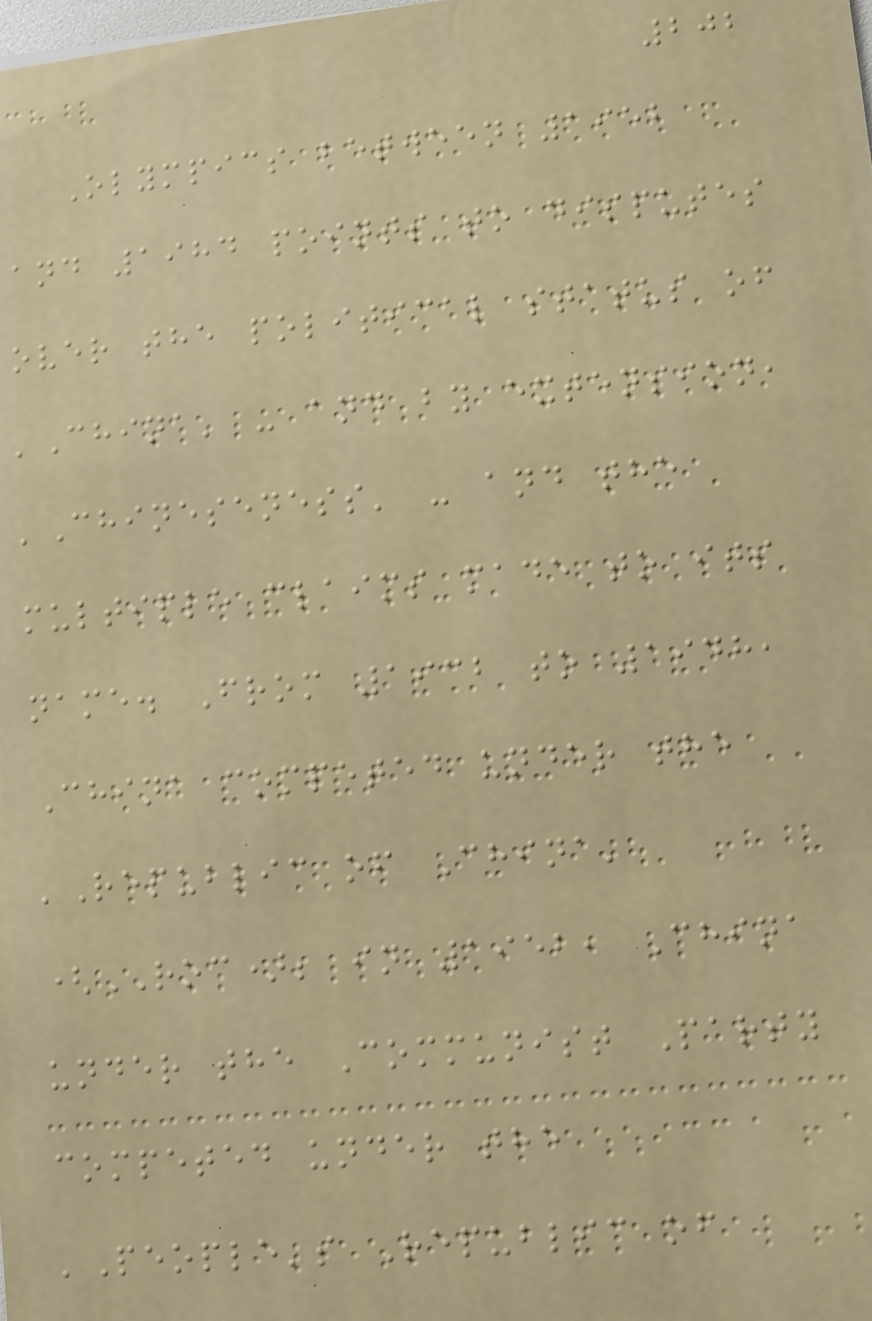202
Olympics between 1952
and 1984 points to disputes
over the political status of
'China' - and by extension,
'Chineseness' - and the
multiple claims made to its
name. From 1932 to 1948,
China competed under the
'Republic of China'
(ROC); in 1952, China
under the Communist Party
competed under the
'People's Republic of
